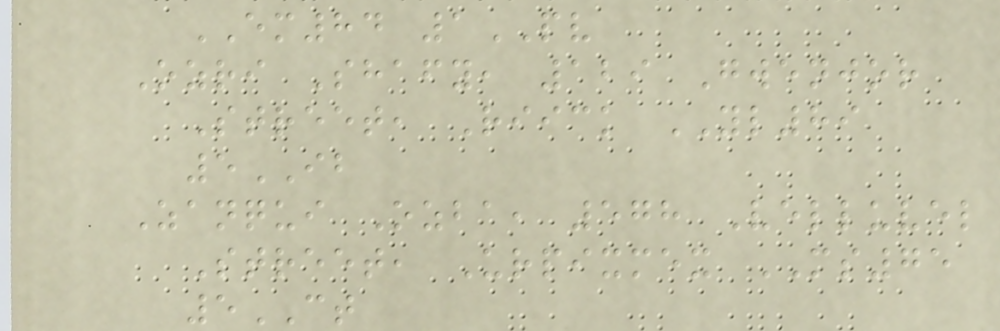EM84 1PV
Ozri Shafy, 129 Gwenjor
Street, Riick YL89
5IB
Zanqui Ozba, 578 Velluvel
Street, Urpixmex MS75
5CT
